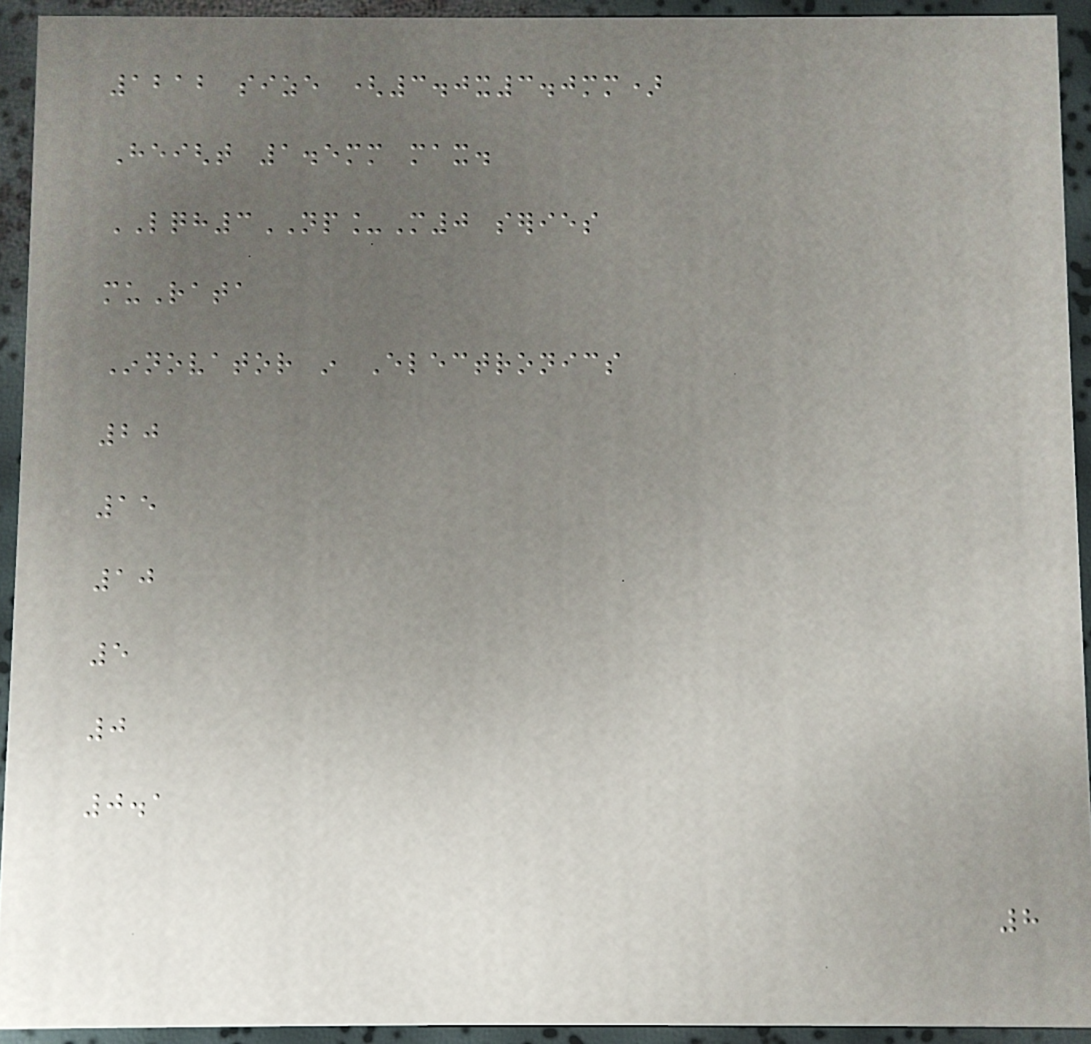1212 size (3.0x3.0mm)
Height 1.5mm max.
LQH3NP_M0 series
muRata
Innovator in Electronics
20
15
10
5
0
0.1
8
